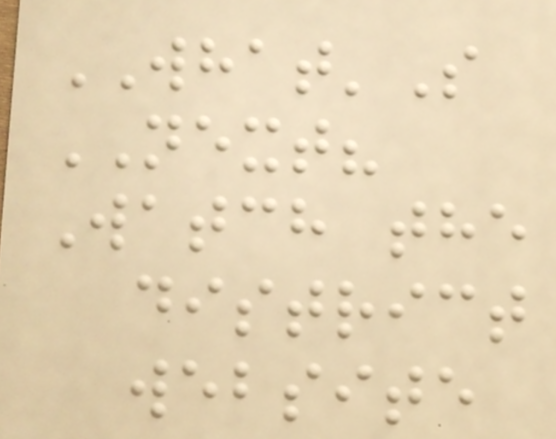WHAT'S
NEXT?
Watch the
district
website
